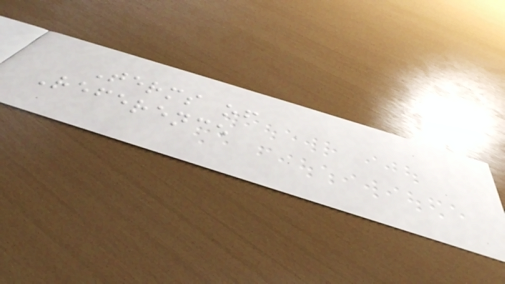Terms of
Reference
